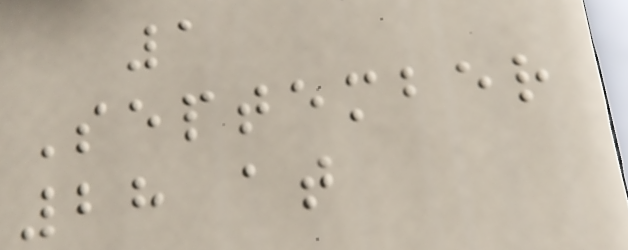1
September
28 at
